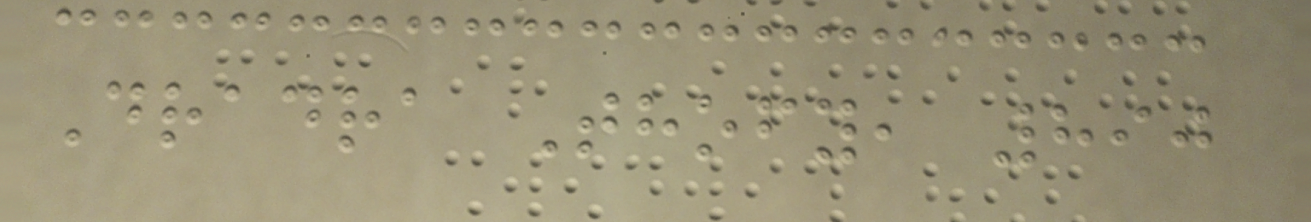Dradra Thofy, 890
